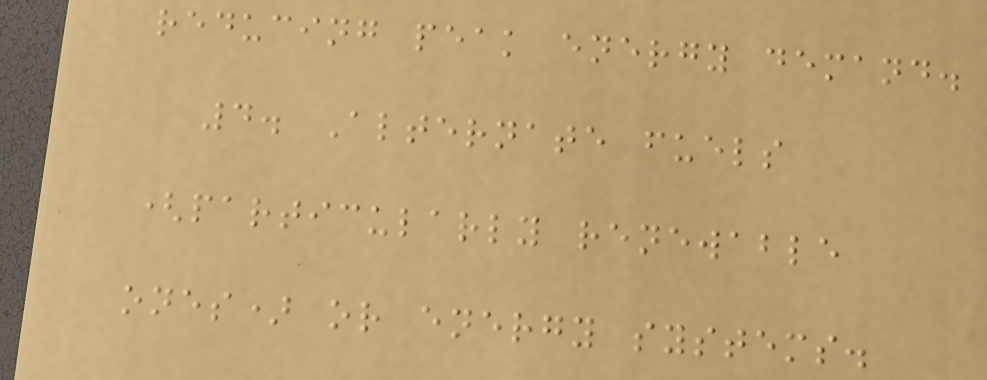reducing peak energy demand.
4. Alternate fuels
(particularly renewable
ones) or energy systems.
